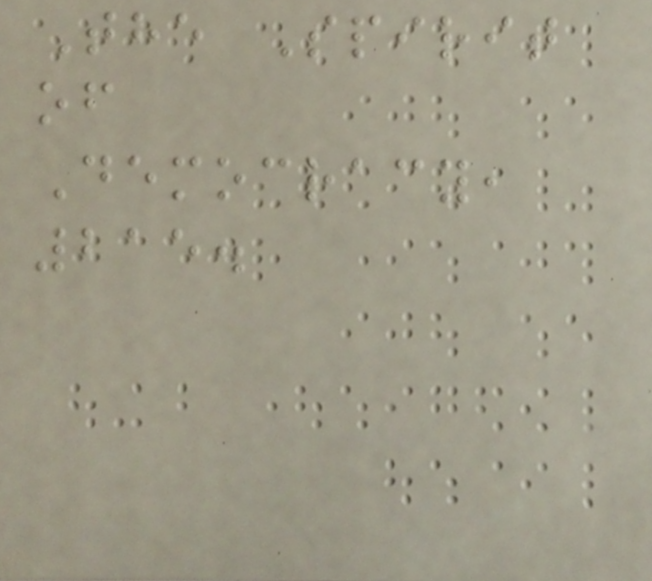The Spirit
of
Democracy,
215.
